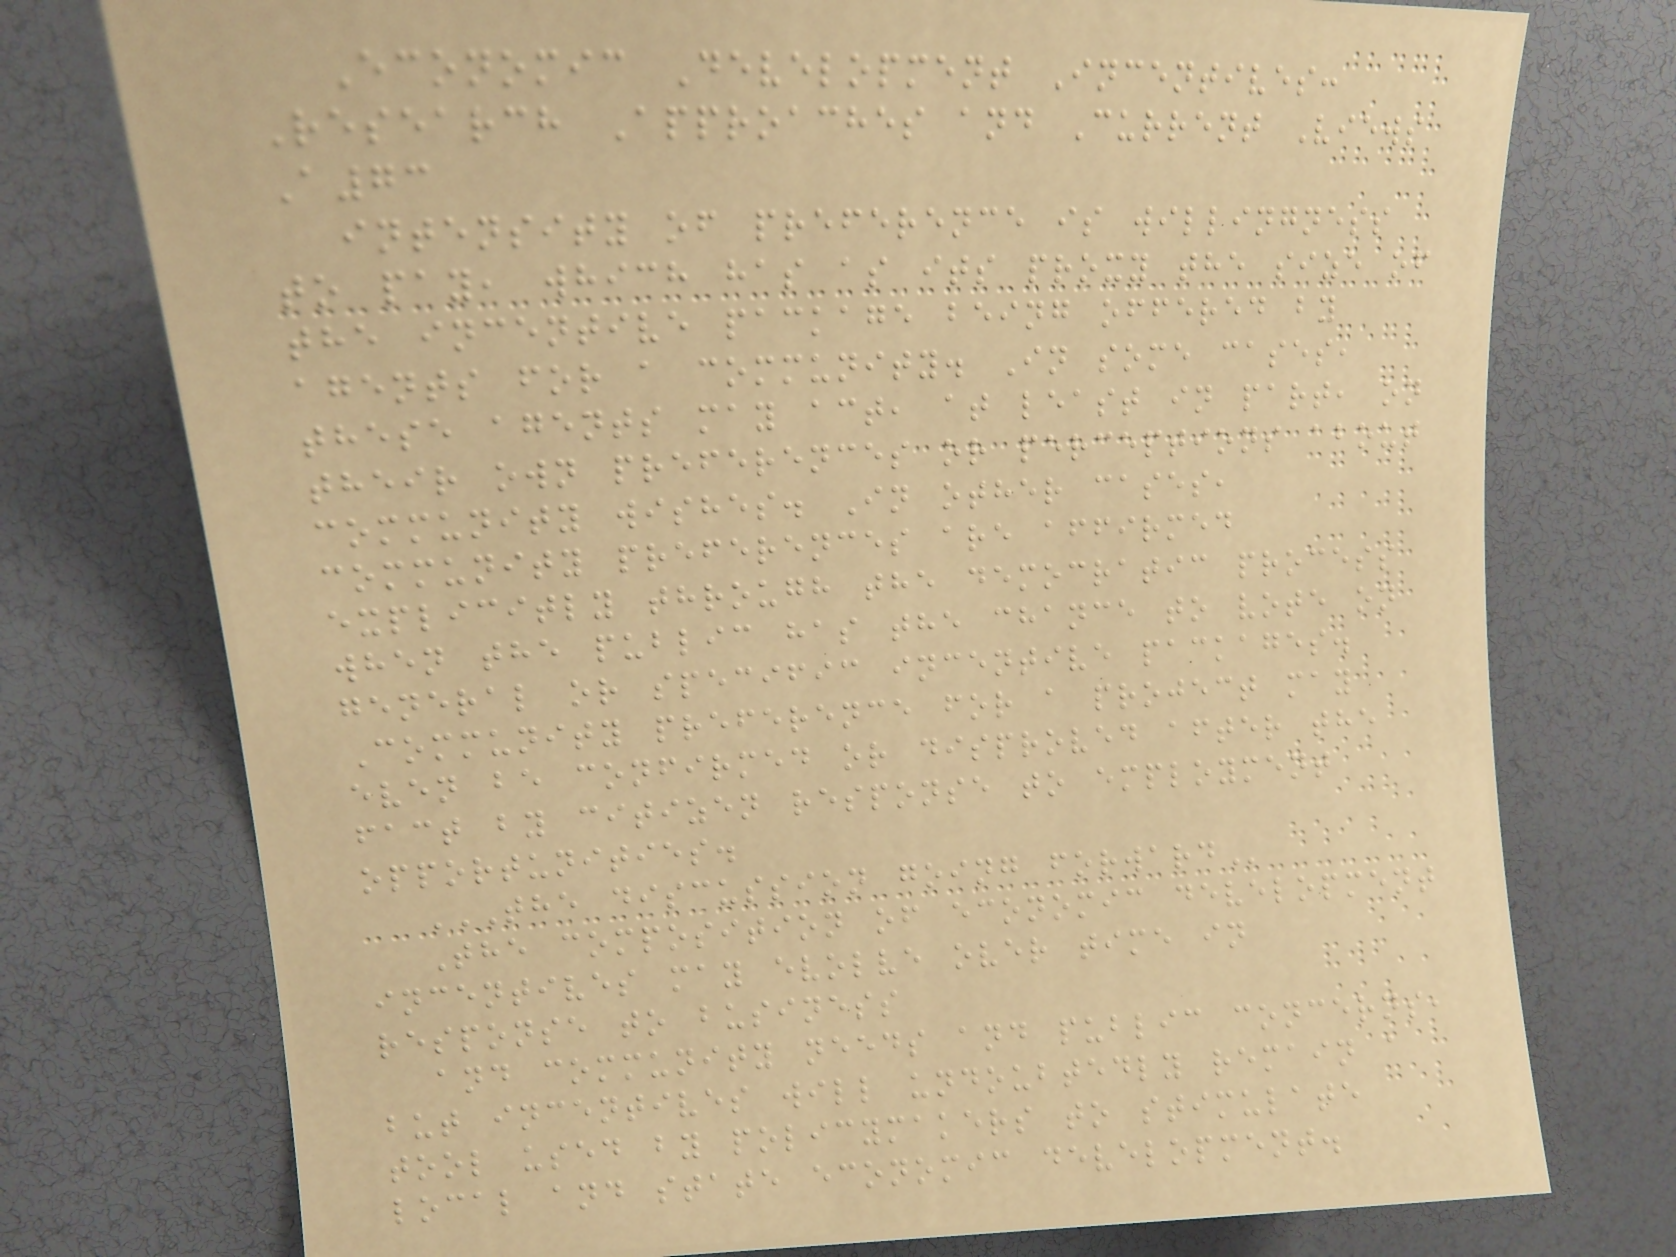Economic Development Incentives:
Research Approaches and Current Views
A73
intensity of preference is willingness
to pay, which has as its proxy the size of
the incentive package being offered by
agents for a community. In some cases,
these agents may act, at least in part, on
their own preferences or perceptions about
community wishes. In other cases,
community preferences are affirmed
explicitly through the democratic process
when the public has the chance to vote on
general or specific incentive packages.
Community preference for a project may
even be confirmed or disproved after the
fact by citizen response to employment
opportunities.
THE DISCUSSION GOING FORWARD
The composition of economic development
incentives may evolve over time in
response to business
and community needs and public concerns,
but incentives will undoubtedly remain a
tool used by policymakers to stimulate
local and state economic development.
